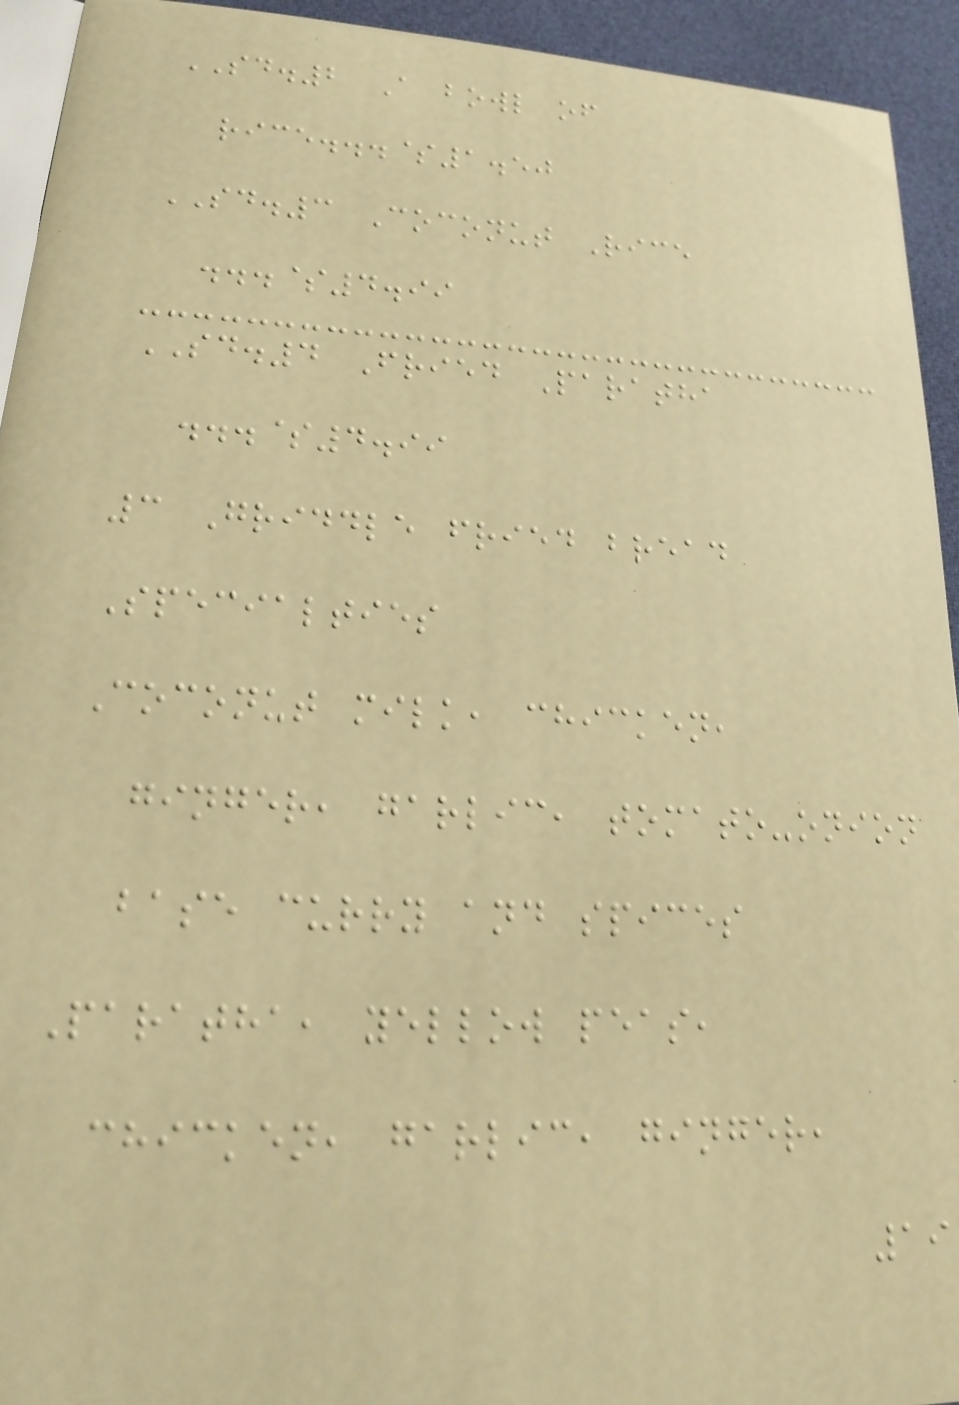SD.2 A bowl of
rice...$1.50
SD.3 Coconut Rice
...$4.99
SD.4 Fried Paratha
...$4.99
3 Griddle fried bread
Specialties
Coconut milk, chicken,
ginger, garlic, tomato-onion
base curry and spices
Paratha, yellow peas,
chicken, garlic, ginger,
19
